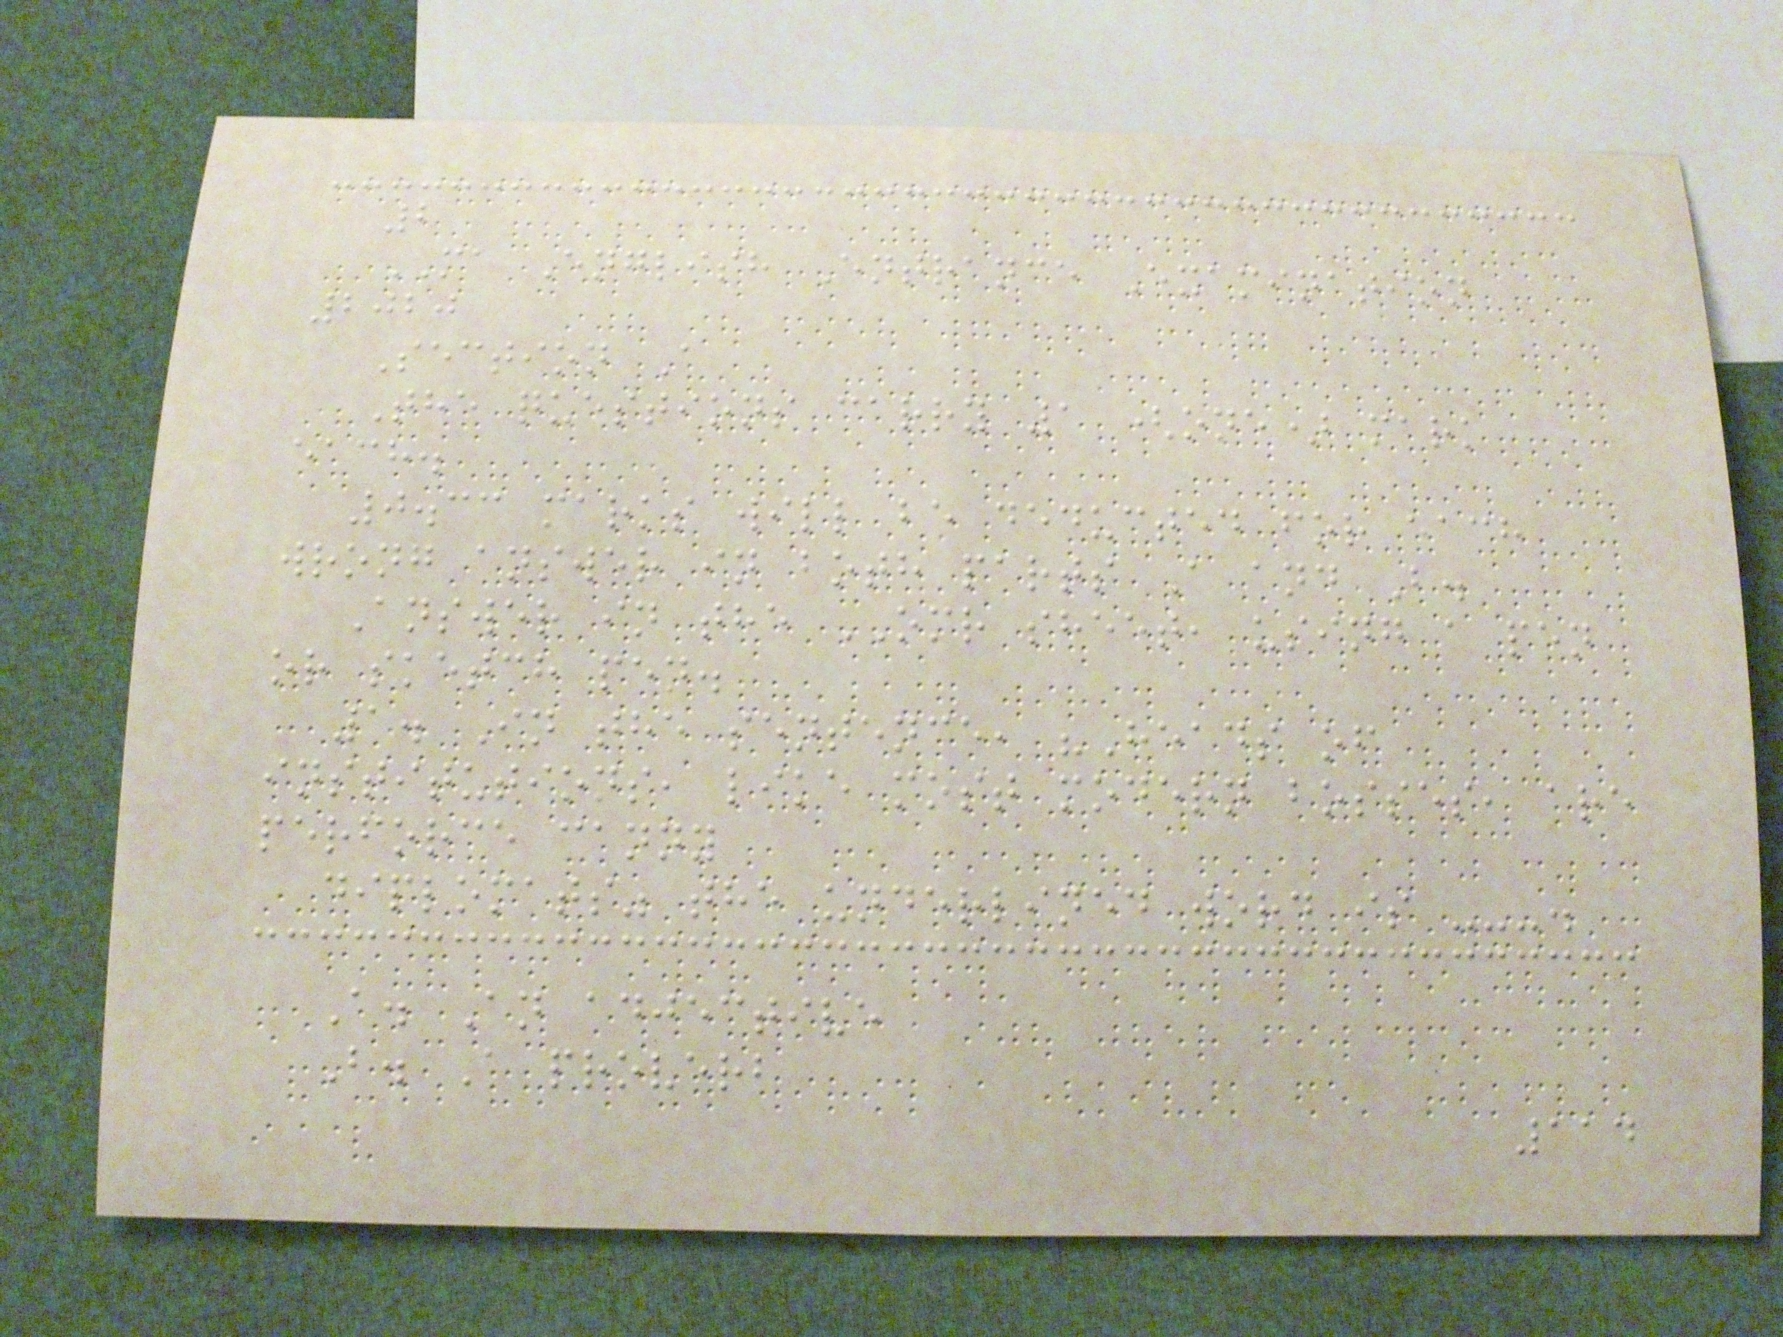2
MA English Entrance Examination
2020
Section A
The questions carry 1 (one) mark
each.
0.33 marks will be deducted for each
wrong answer in both parts A and B.
Answer in the OMR sheet, using a pen
or sketch pen.
1. In the sentence, "Heads of
institutions, like most modern bosses, are
perforce canny
diplomats" the underlined word is ---.
A. An adjective
B. A proverb
114
